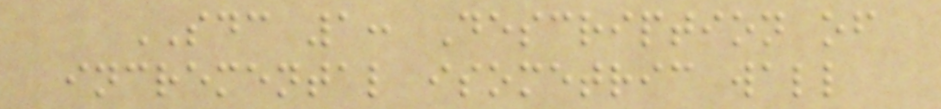SDC 1: Description of
incremental isometric wall
